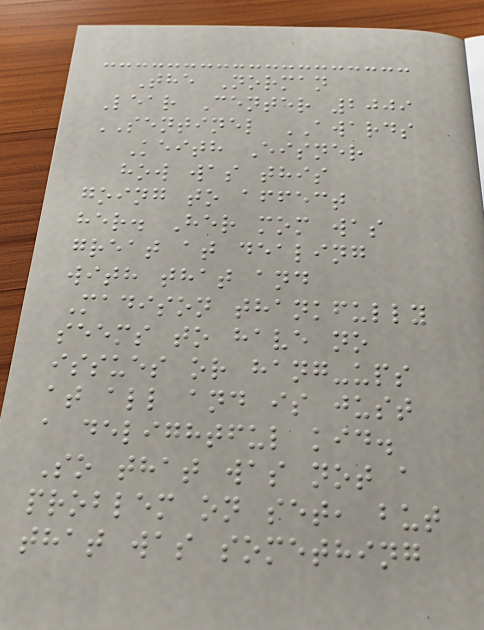The Norman
Lear Center 2009
SENTINEL AWARDS
Keith Eisner
how was this
going to affect
her. Her mom was
great at dealing
with that and
Madison thankfully
seems to have no
issues or hang-ups
at all and is just
a delightful kid.
So that was not a
problem on set, but
that was something
